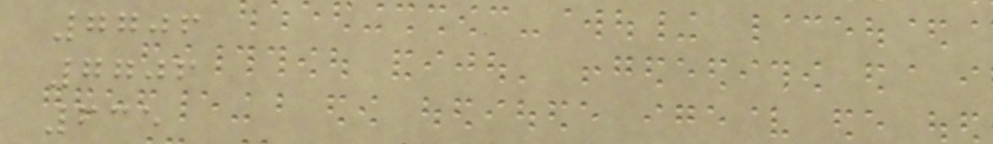7706
7706
635
